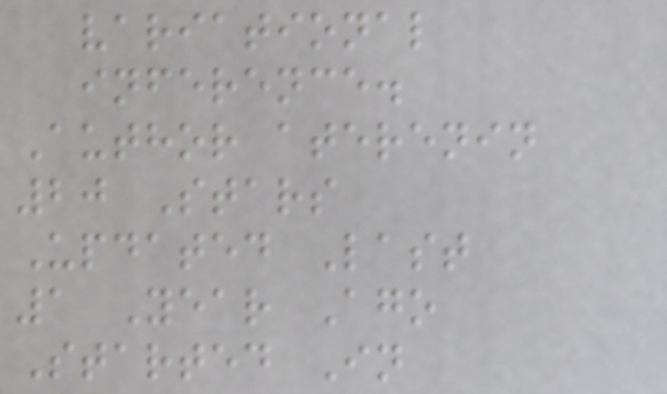variational
inference.
Author aterenin
20 Stars
Updated Last
1 Year Ago
Started In
